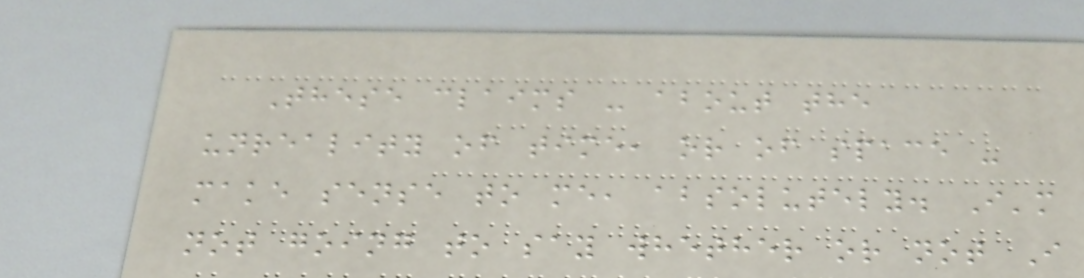These claims - about the
unreality of time, or of space -
make sense to me, absolutely. I'm
not going to say whether or not I
